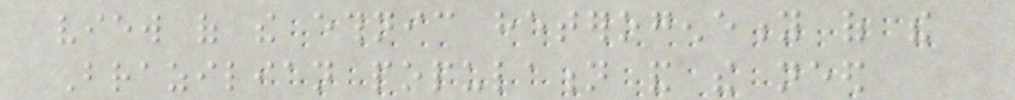view of the ethnic heterogeneity of the
Brazilian population and the need
